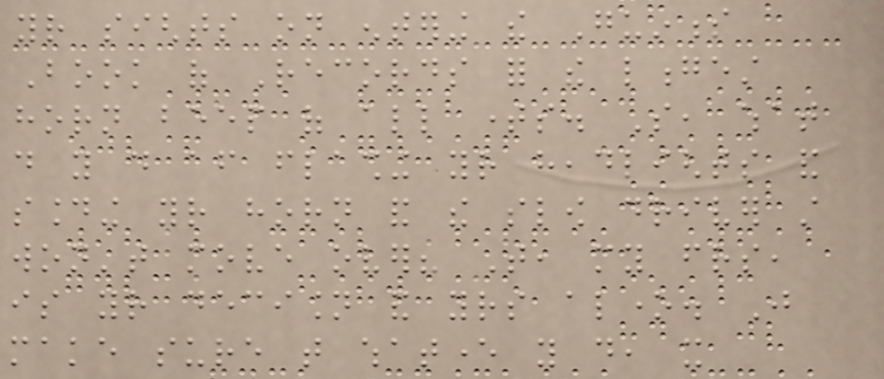your sights on entering the Guinness
Book of Records for the longest
horn beep of all times. So, what
do you do after flashing your headlights and
sounding your horn and the slow driver still
won't move over? That, my friends,
is your decision and yours alone. Just
make sure that whatever you do, it
